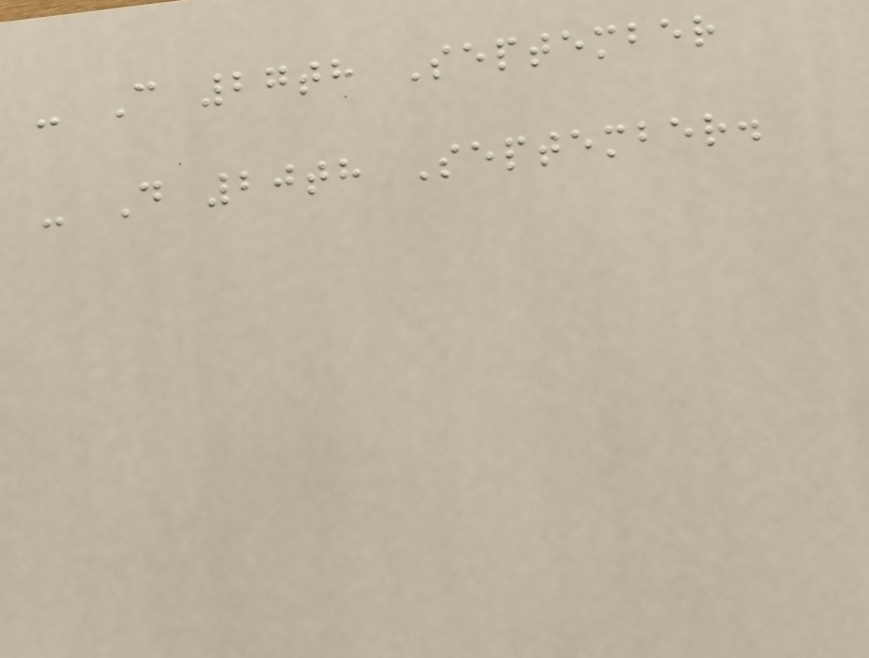- C 27th September
- D 20th September.
